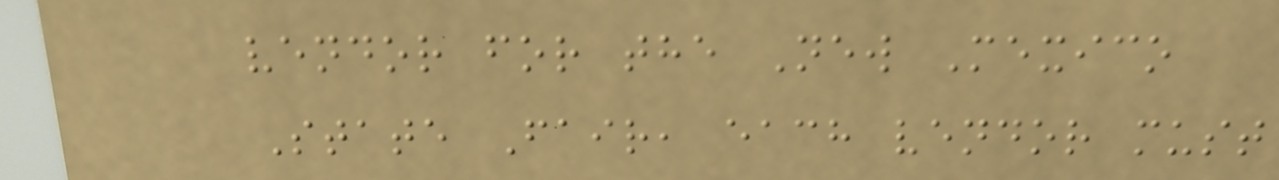vendor for the New Mexico
State Fair, each vendor must
